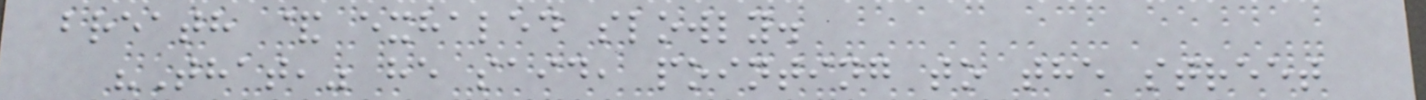breath & exhaled slowly.
"That," he said, pointing to the street
